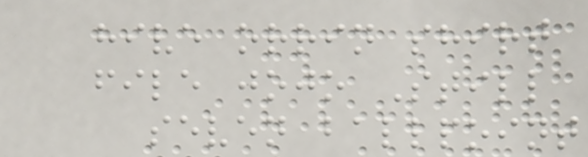hive orrin shirt
file jojo Still
seven ballpoint
